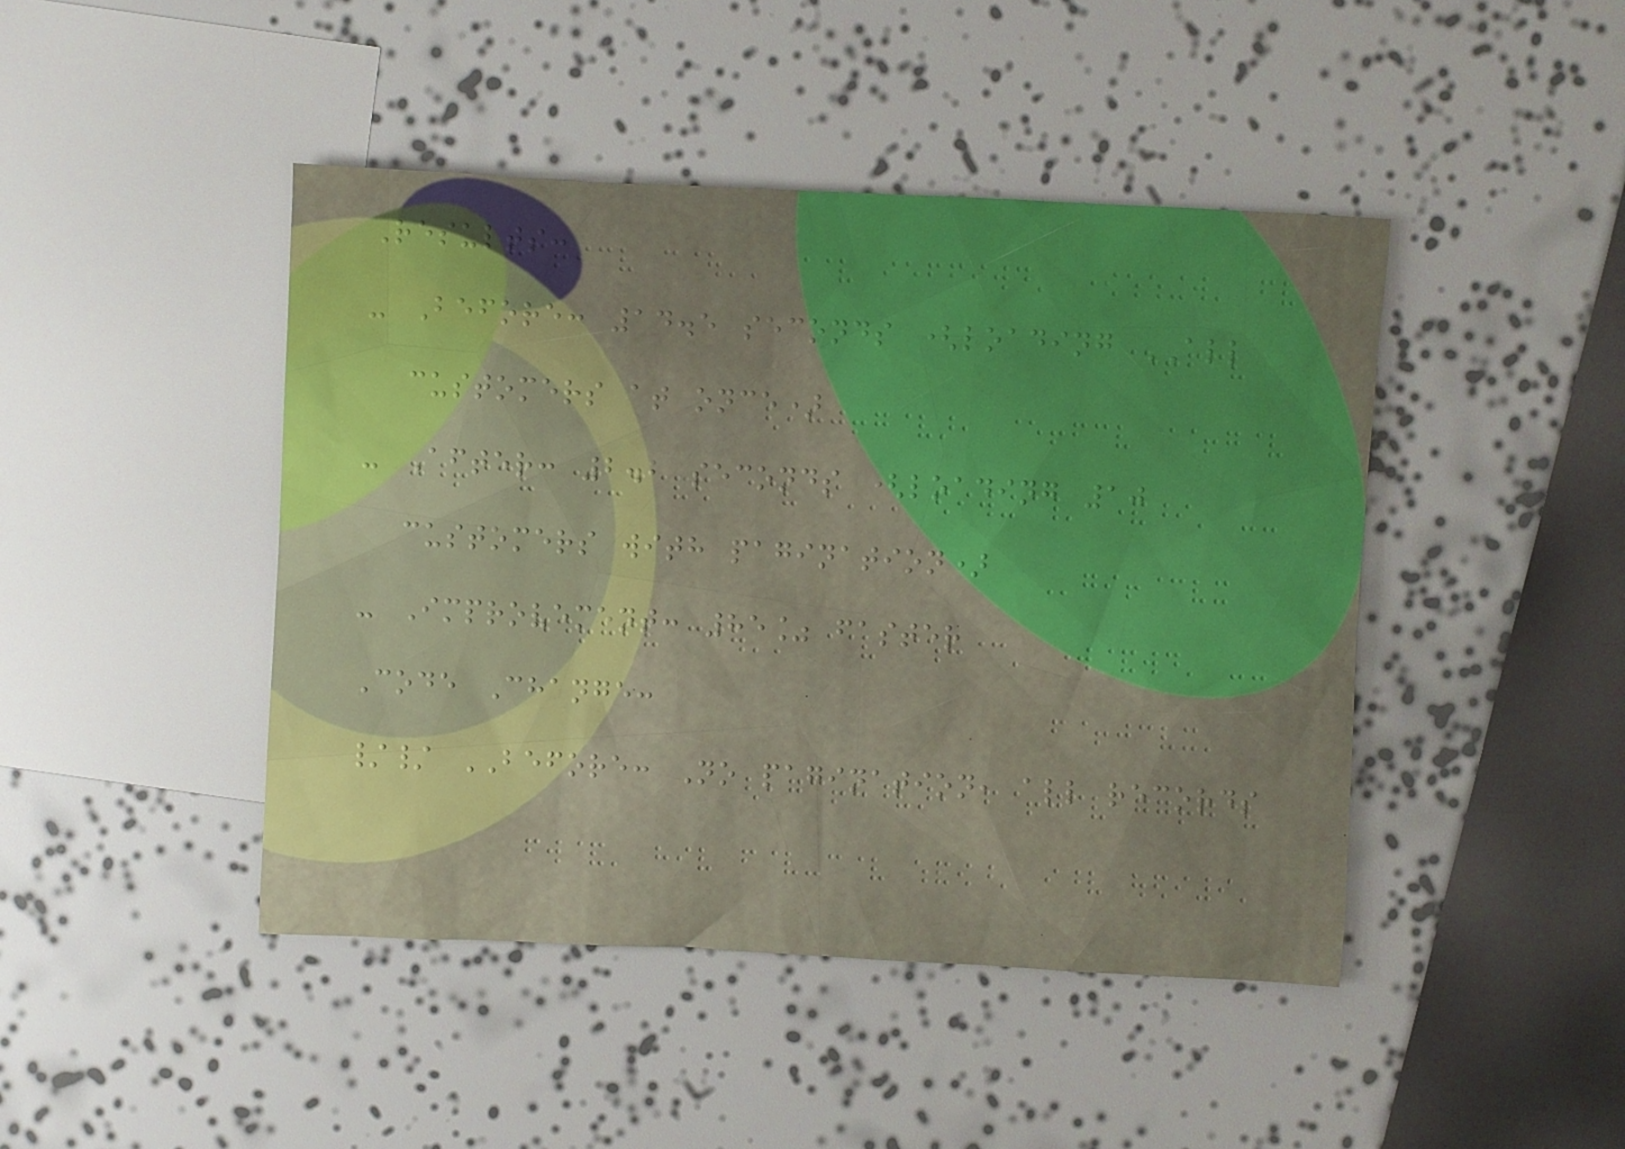Results:
- Before: 14.5 seconds (loading ALL
customers at once)
- After: 2.2 seconds (loading 10
customers with pagination)
- Improvement: 85% faster
Code Change:
// BEFORE: No pagination, all records
